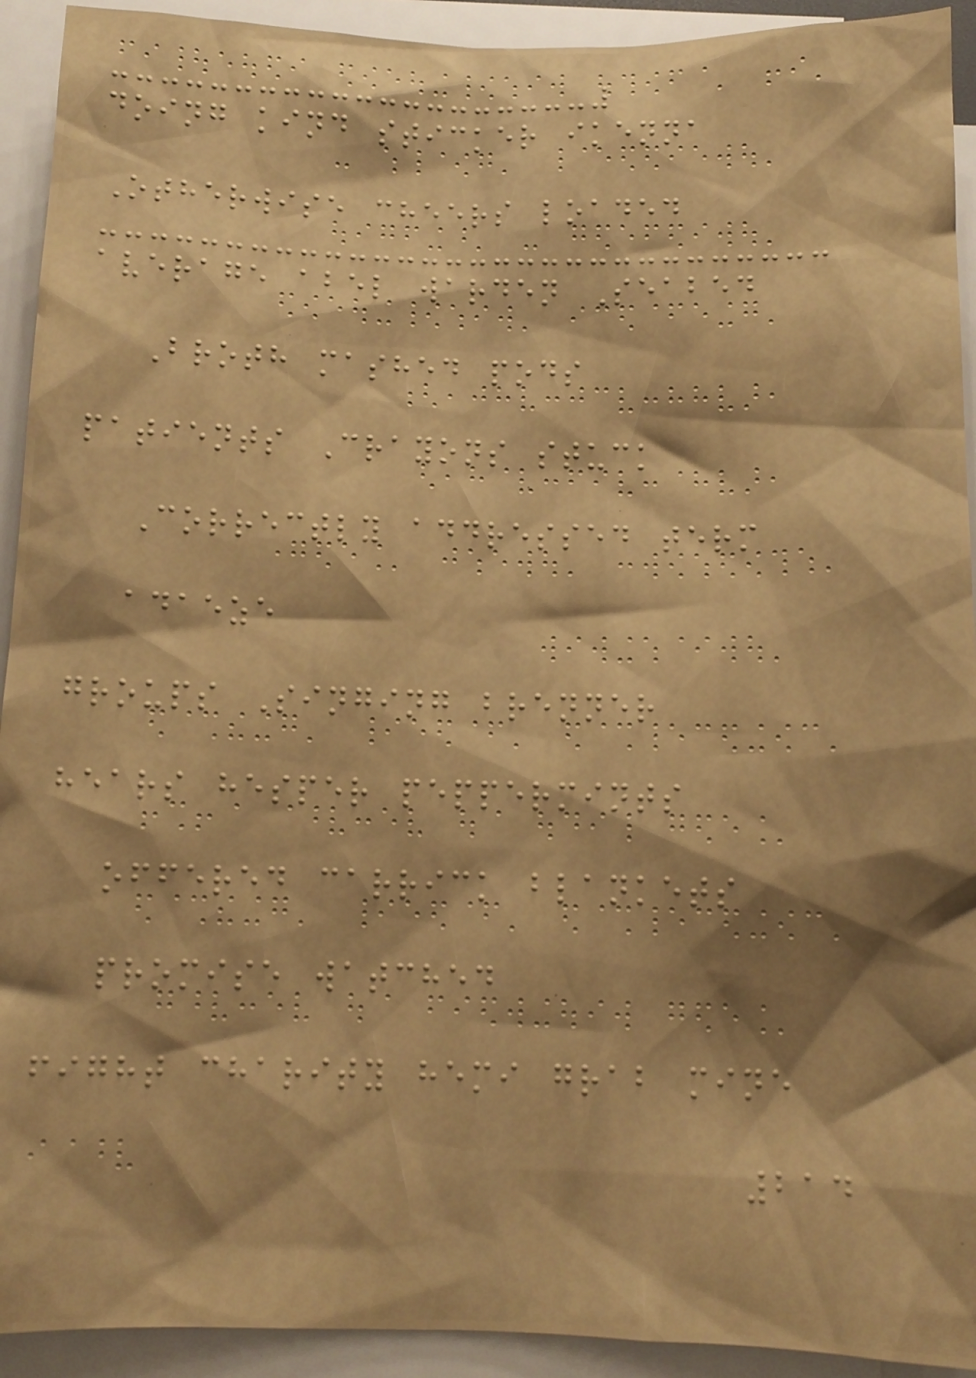doing kind sticker ikenna
Otherwise cheers loaded
average abel warden Seabed
Broth mashed pods
patients Crayons stuck
Correctly addressed term
adaeze
groups Singing brenner
hears hesper peppermints
offered carrick blankets
promise watched
fight charity hemi grab mine
214
